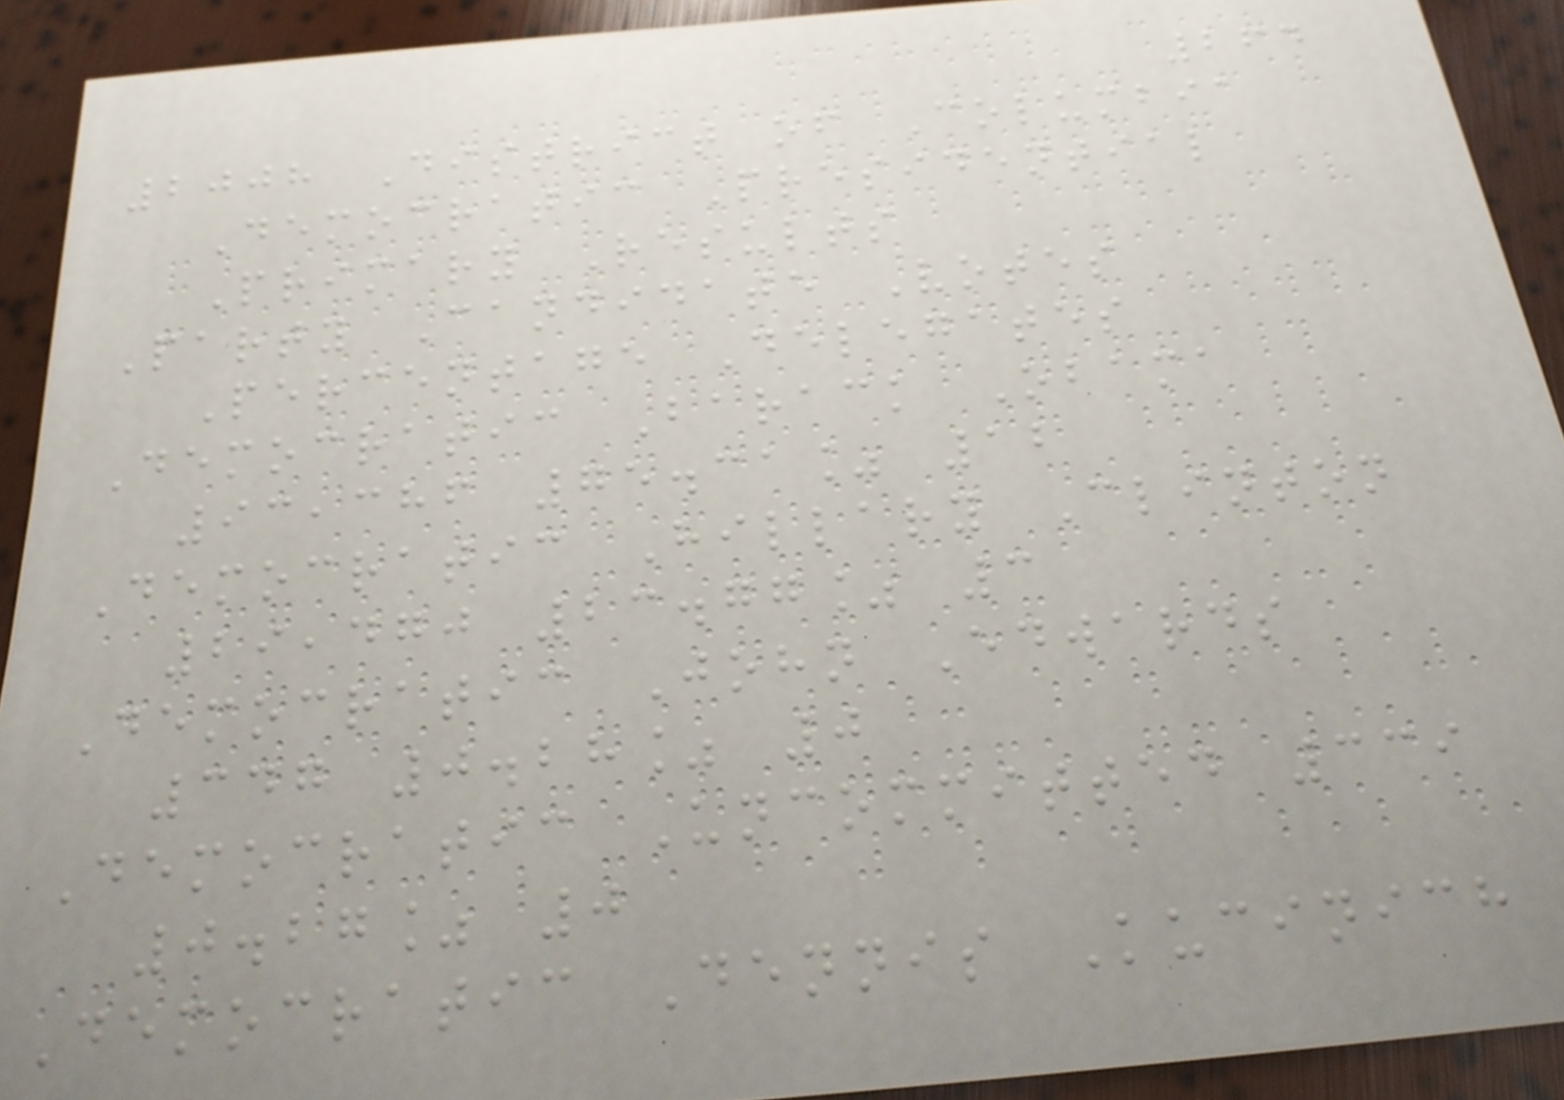264
2008 District of Columbia
Democratic Presidential
Primary Results
Party Candidate Votes
Percentage Delegates
Democratic Barack Obama
93,386 75.31% 12
Democratic Hillary Clinton
29,470 23.77% 3
Democratic John Edwards
347 0.28% 0
Democratic Uncommitted 339
0.27% 0
Democratic Dennis Kucinich
